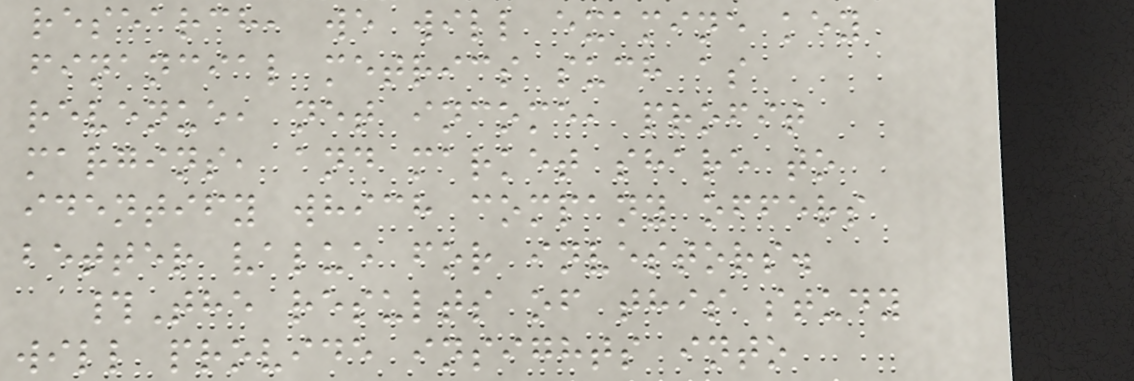research, we will examine key
financial metrics such as
revenue, net income, profit
margins, and market share to
identify which company offers
better value for investors.
#The results of this study
will provide insights into
